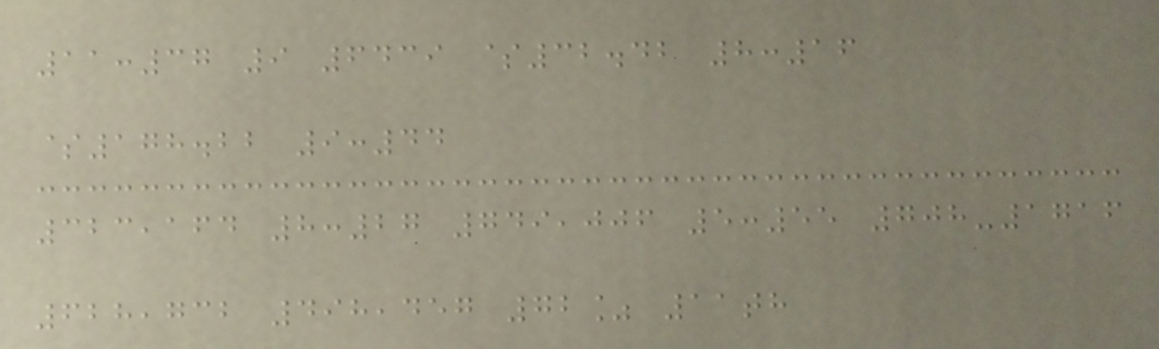11:37 9 6439 $32.42 8:16
$178.22 9:44
323,164 8:27 749,006 5:55 708-1716
628,732 498,457 72% 11th
